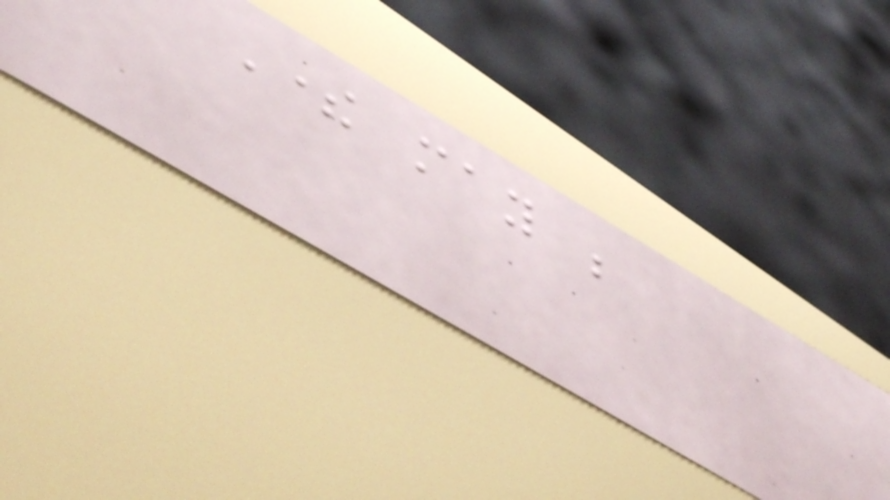There may be
